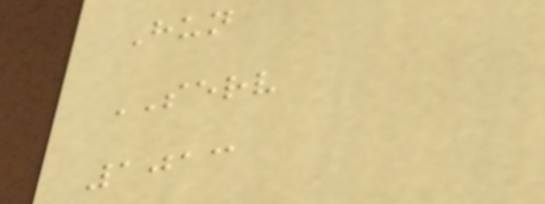Hun
SERV
1013
